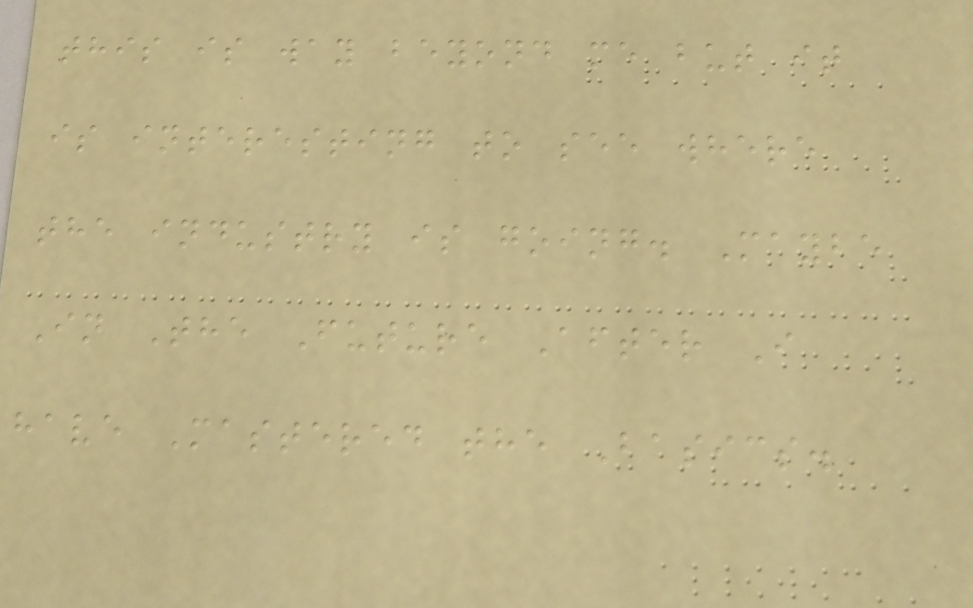this is way beyond me but it
is interesting to see where
the industry is going. Maybe
In The Future After I
have Mastered the Basics.
